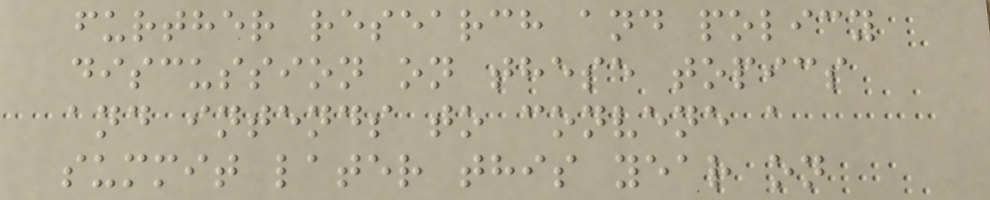further research and policy
discussion on these topics
and intends to convene a
summit later this year on
